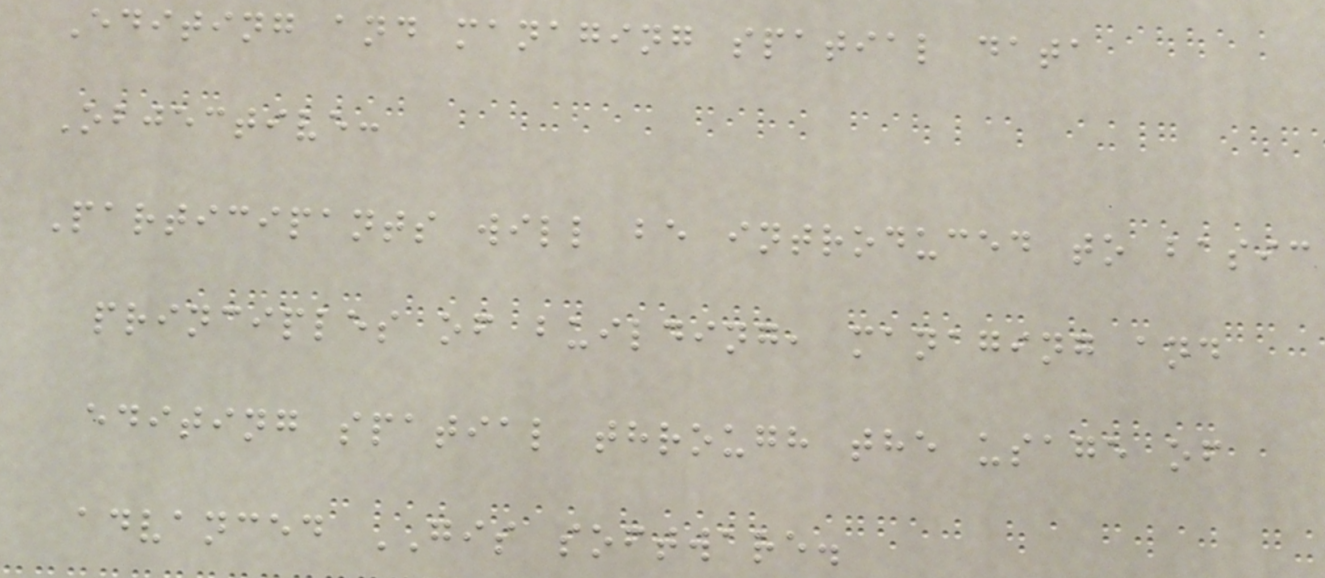Editing and managing spatial data
Objective:
Participants will be introduced to basic
principles of building, managing and
editing spatial through the usage of
advanced GIS software.
